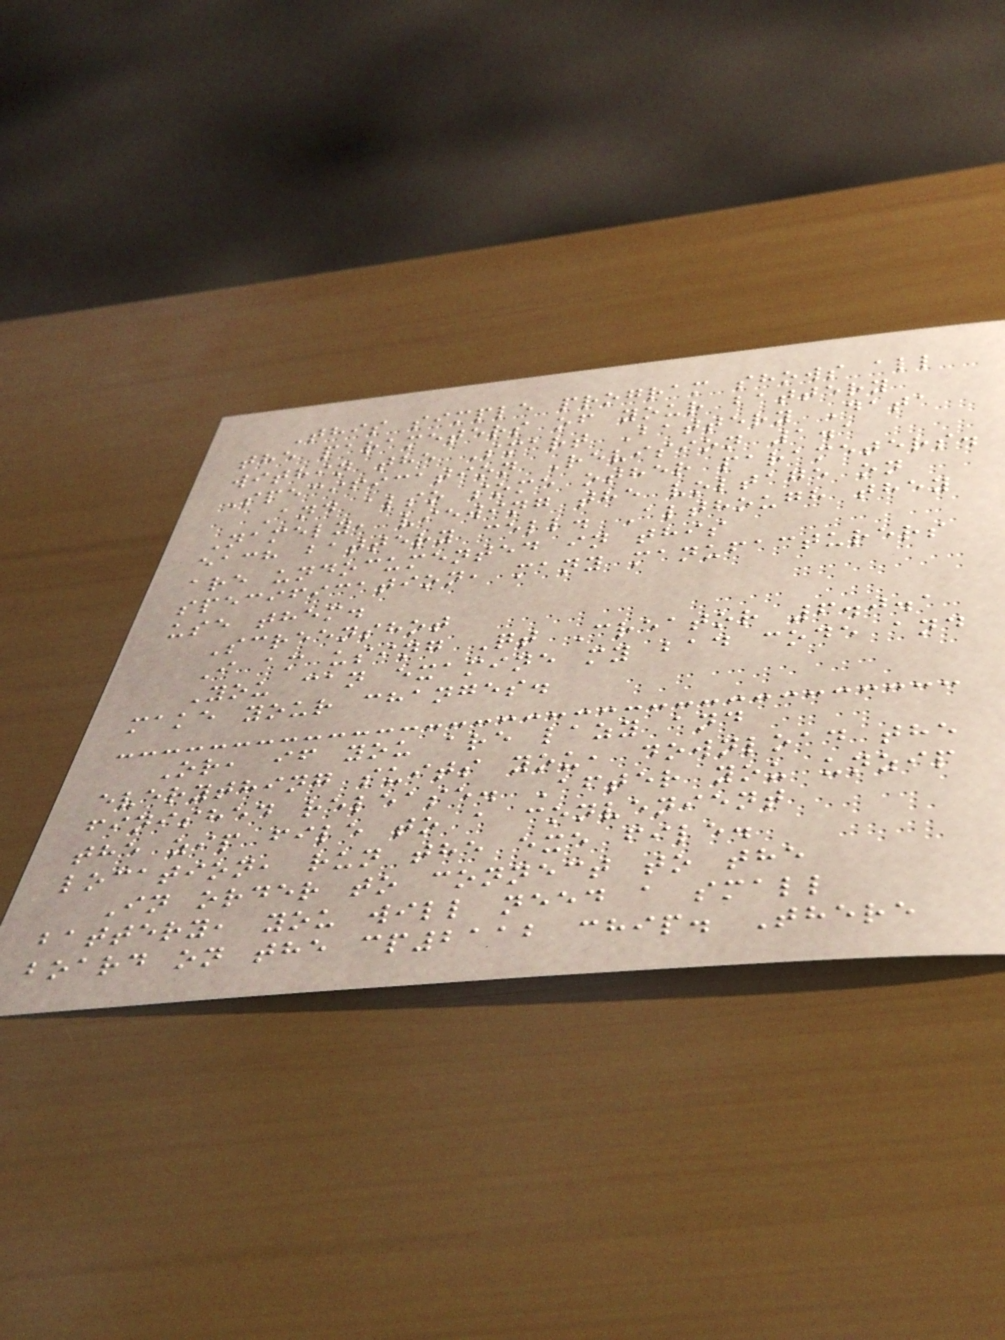This simple program shows all
the parameters of your battery
within the Smart Battery Data
Specification Revision 1.1
And also some other parameters.
Namely, viewing the voltage on
each battery cell. Although they
are undocumented in this
specification, many manufacturers
use them.
Screenshot
I am using Qt Creator 6.0.1
You can examine my bad code and
make your changes.
Or, if you are lazy and
everything suits you, download the
finished release. After you unzip
the zip file to a convenient
location, run the exe file.
In order to connect to the
battery, you will need a small
board on the cp2112 chip. There
